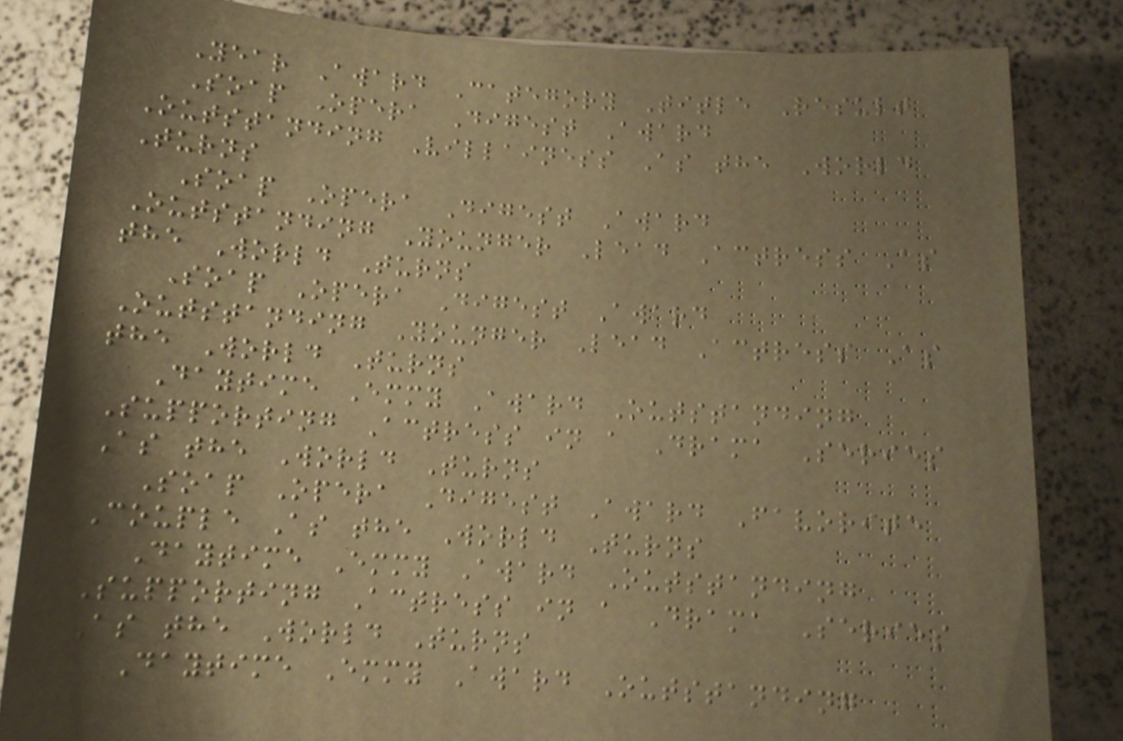Year Award Category Title Result
Soap Opera Digest Award
Outstanding Villainess As the World
Turns
Soap Opera Digest Award
Outstanding Younger Lead Actress As
the World Turns
Soap Opera Digest Award
Outstanding Younger Lead Actress As
the World Turns
Daytime Emmy Award Outstanding
Supporting Actress in a Drama Series
As the World Turns
Soap Opera Digest Award Favorite
Couple As the World Turns
Daytime Emmy Award Outstanding
Supporting Actress in a Drama Series
As the World Turns
Daytime Emmy Award Outstanding
